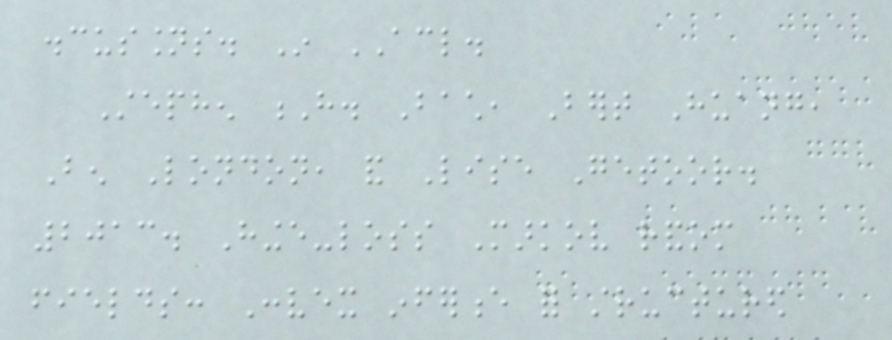discussions. In ACL.
Stephen H. Bach, Bert Huang,
Ben London, and Lise Getoor.
2013. Hinge-loss Markov random
fields: Convex inference for structured
